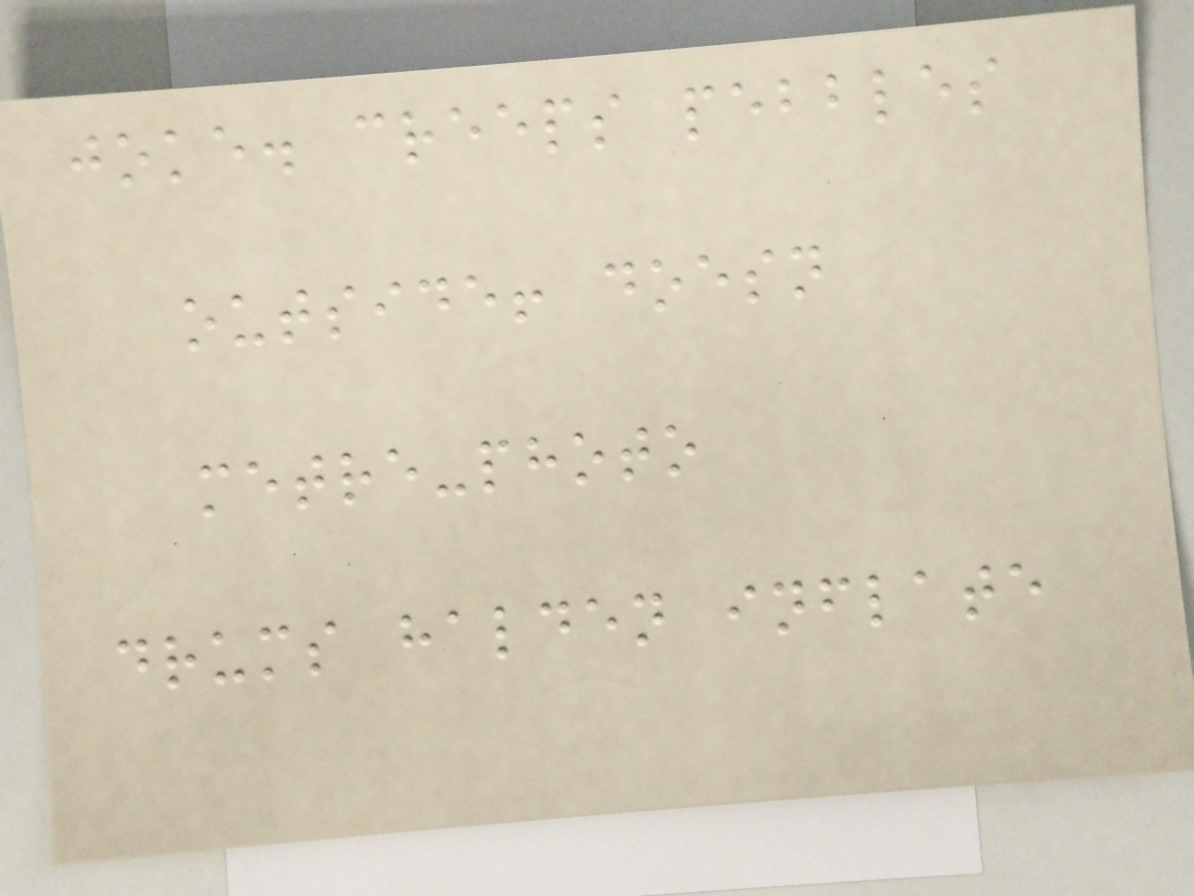joke. creeps pebbles
outside! doesn
metre-photo
drums halden inflate
